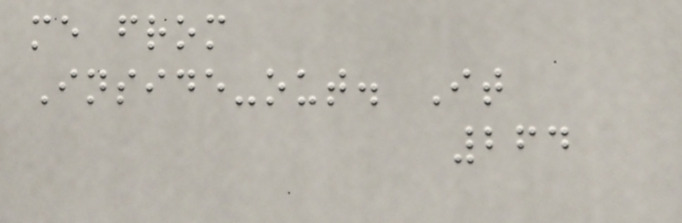me from
Inside-out. It
264
